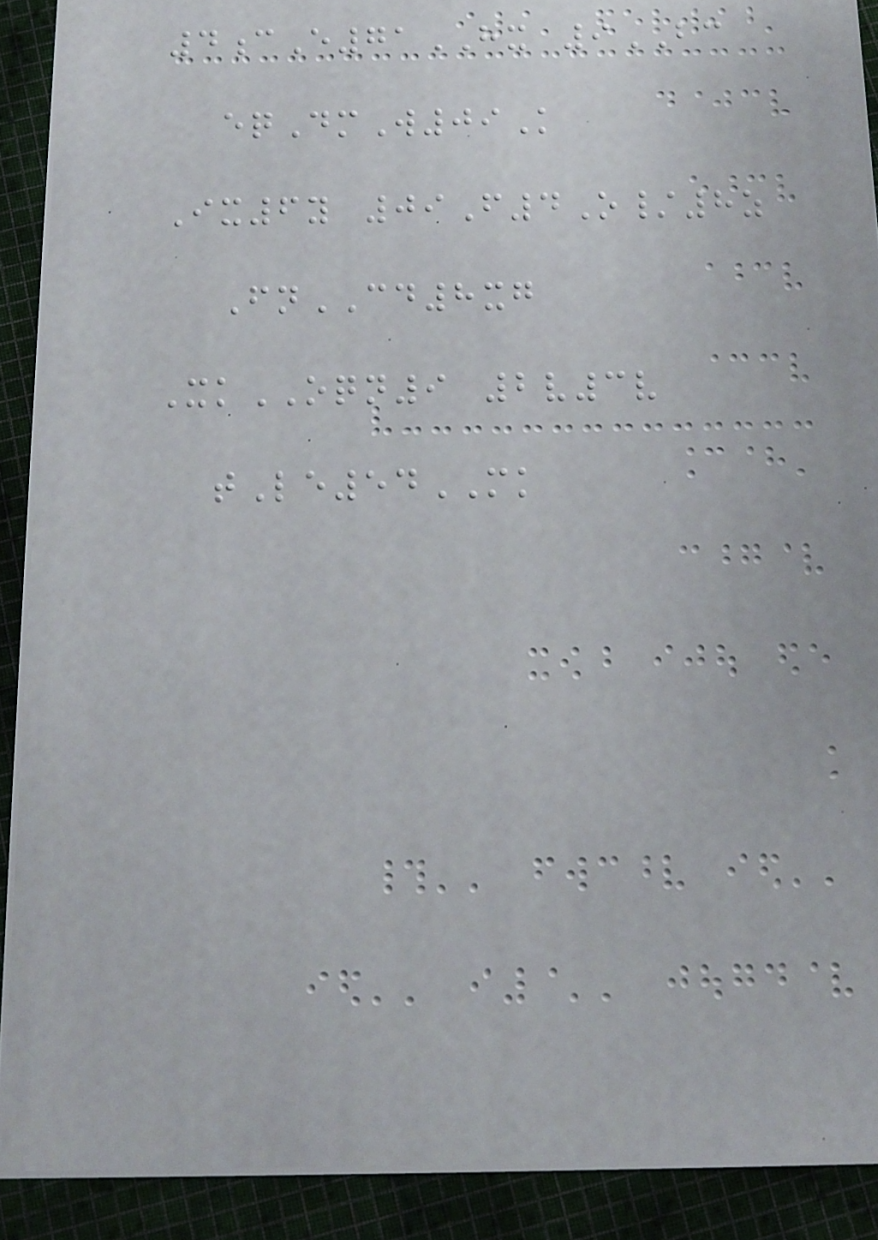4cE71HX 9BC
eqDmW09K
Ix6y 09F4O/8z
FnCD8xg
XkOQN9 2v3v
tLe54MK
